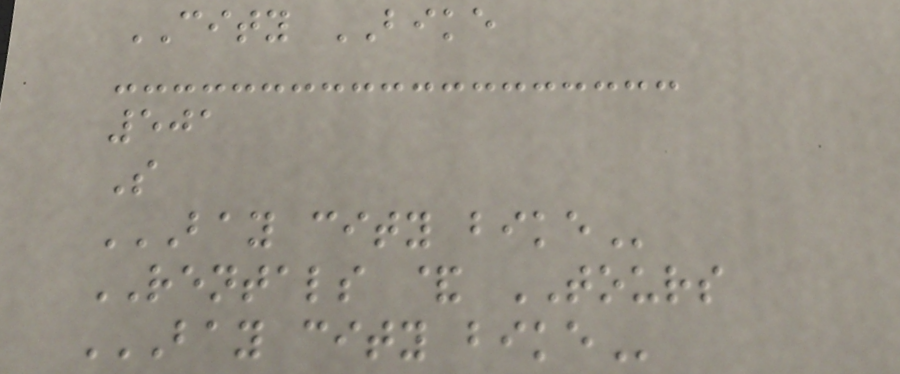CITY BIKE
501
S
BAY CITY BIKE
RENTALS & TOURS
BAY CITY BIKE
